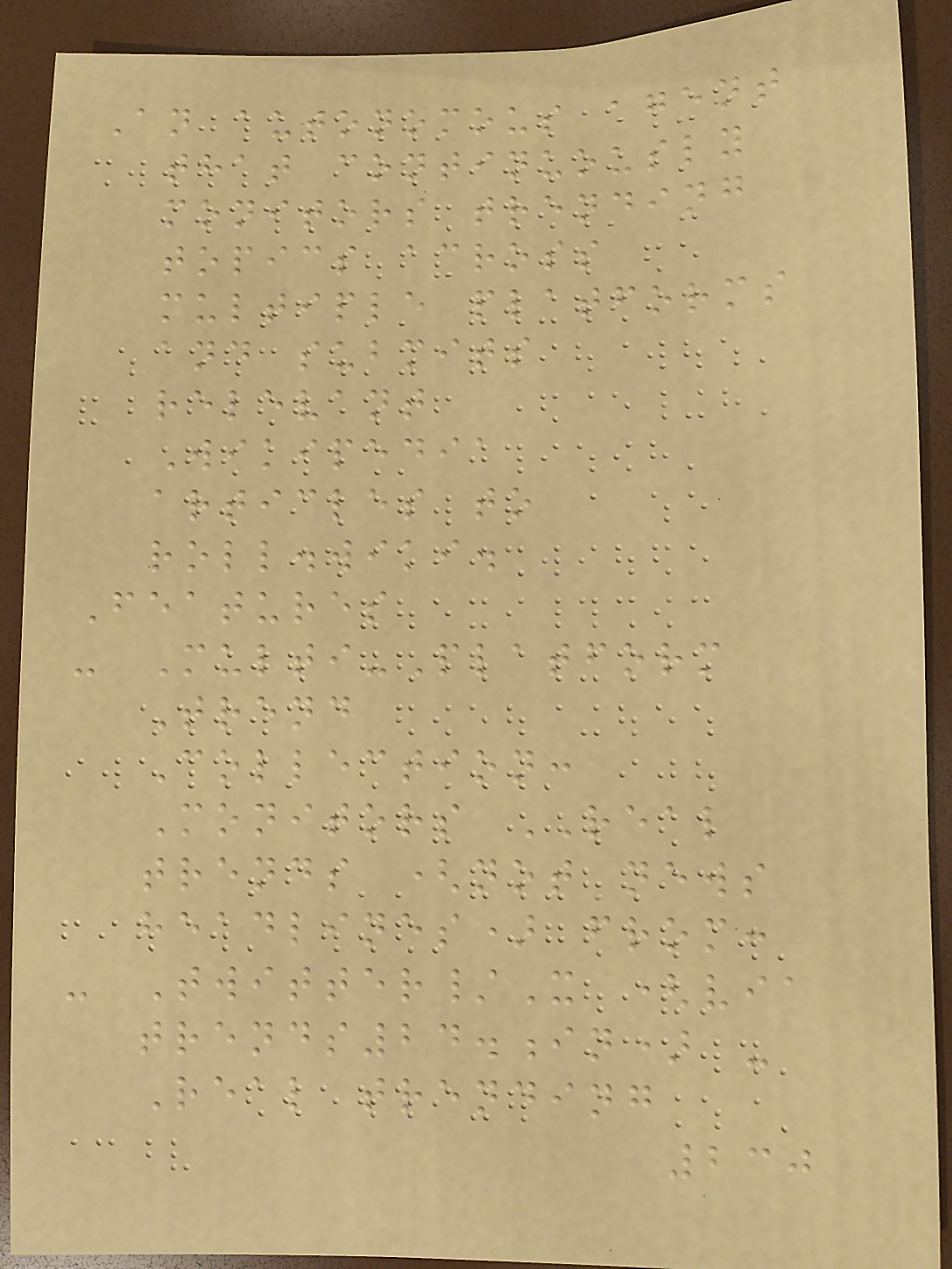An autonomous agent
that continuously
monitors trending
topics across
multiple platforms
and submits
relevant
Wikipedia
articles to
roll.wiki.
Features
- Multi-Platform
Trend
Collection:
Monitors REAL
trends (not news
headlines) from:
- Twitter/X (via
trends24.in) -
Real trending
230
